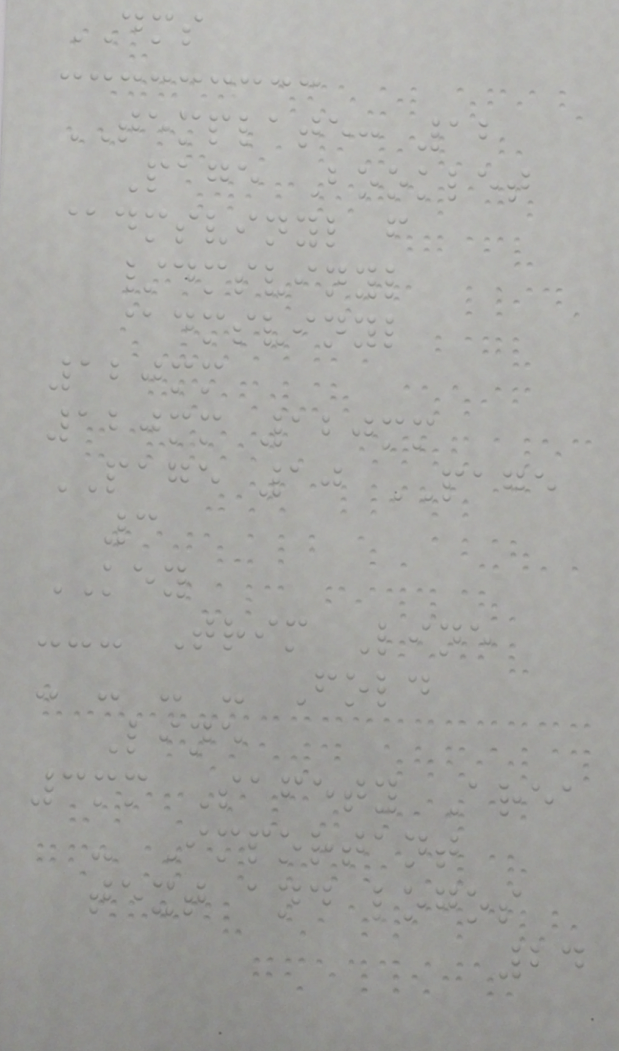DMS
TEMPLATE: 12
Page Booklet
@dmsvinyl f
/dmsvinyl
@dmsvinyl
120mm
120mm 120mm
PAGE 10 PAGE
3
KEY
--- Trim Line
- - - - Fold
Line
3mm Safety Area
- Important
text and logos
24
